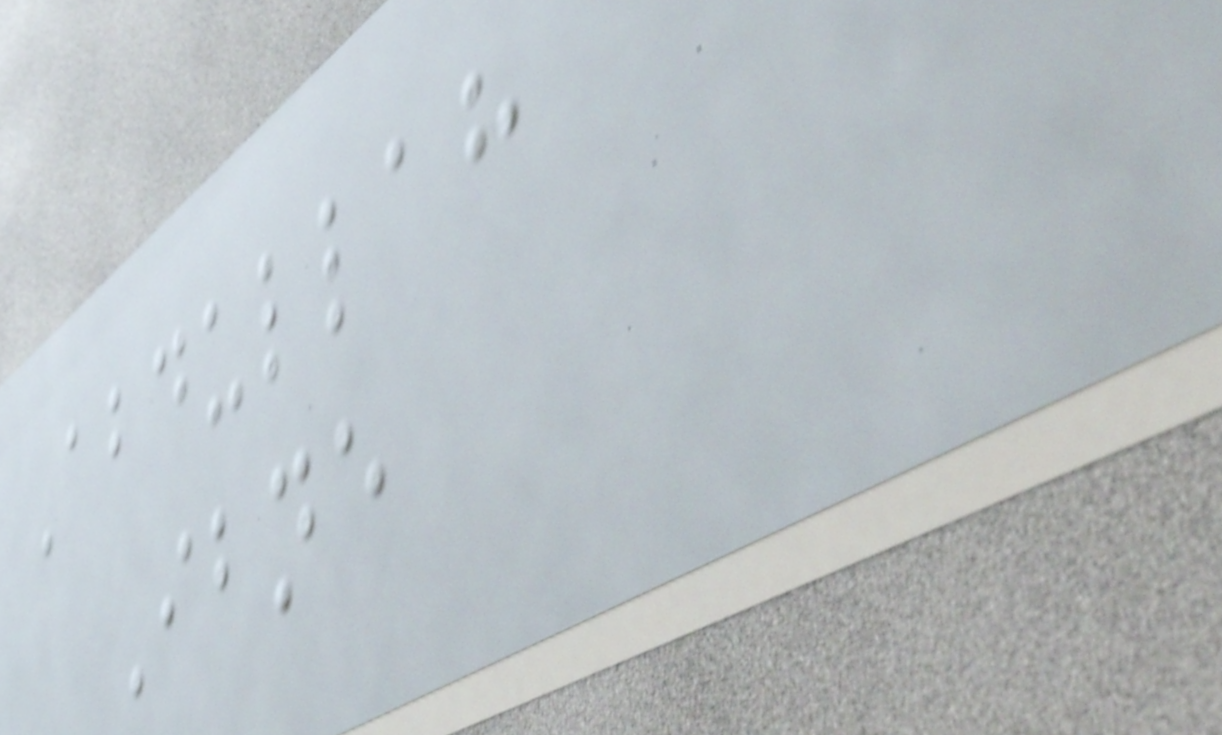Abdullah
Ibne
